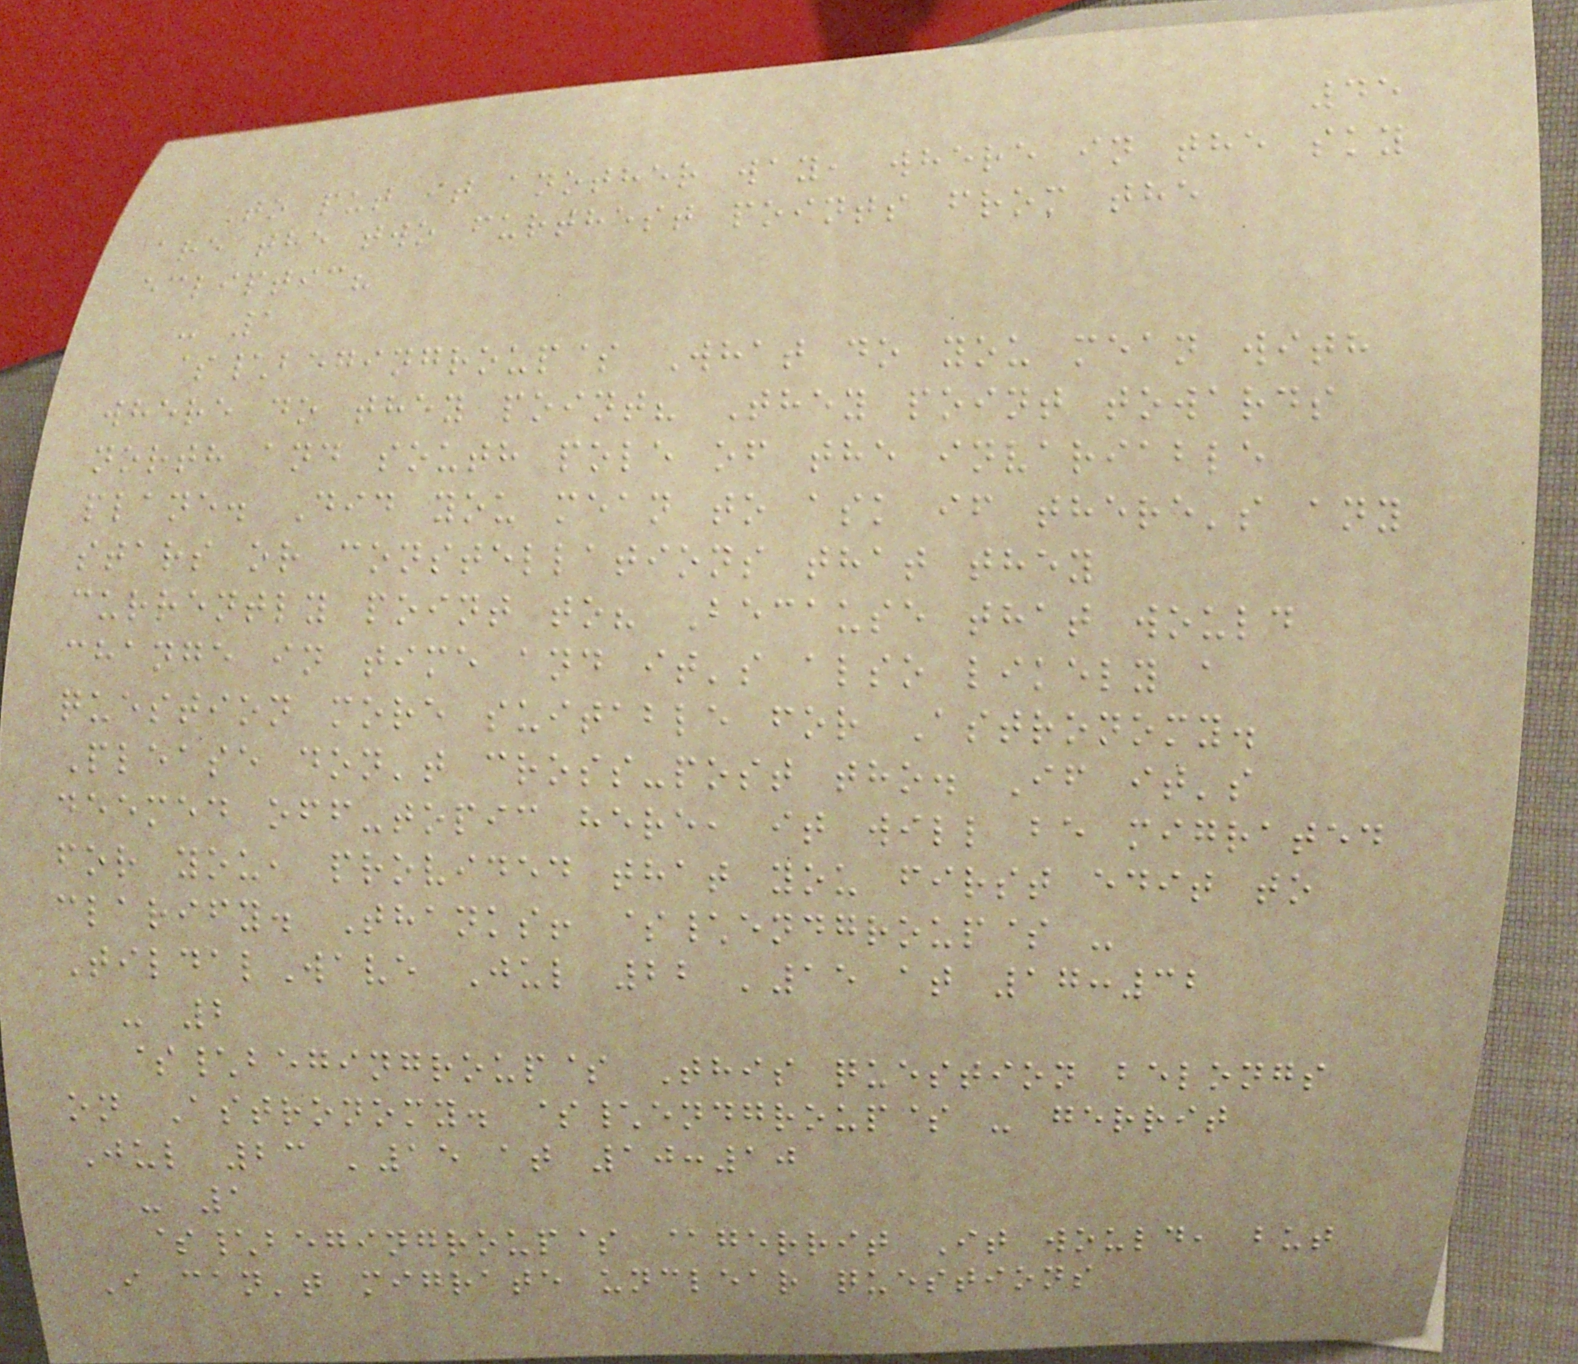45
To put it another way, where in the sky
are the two furthest points from the
ecliptic?
- 1
$\begingroup$ What do you mean with
where do they point? They point towards
north and south pole of the invariable
plane. Did you mean to ask if there's any
stars or constellations that they
currently point to? Because that would
change in time and it's also likely a
question more suitable for Astronomy.
Please don't cross-post tho. If it's
deemed off-topic here, it will be migrated
for you, provided that you first edit to
clarify. Thanks! $\endgroup$ -
TildalWave Jul 22 '15 at 17:32
- 2
$\begingroup$ This question belongs
on Astronomy. $\endgroup$ - gerrit
Jul 23 '15 at 10:10
- 1
$\begingroup$ @gerrit It would, but
I can't migrate unclear questions
